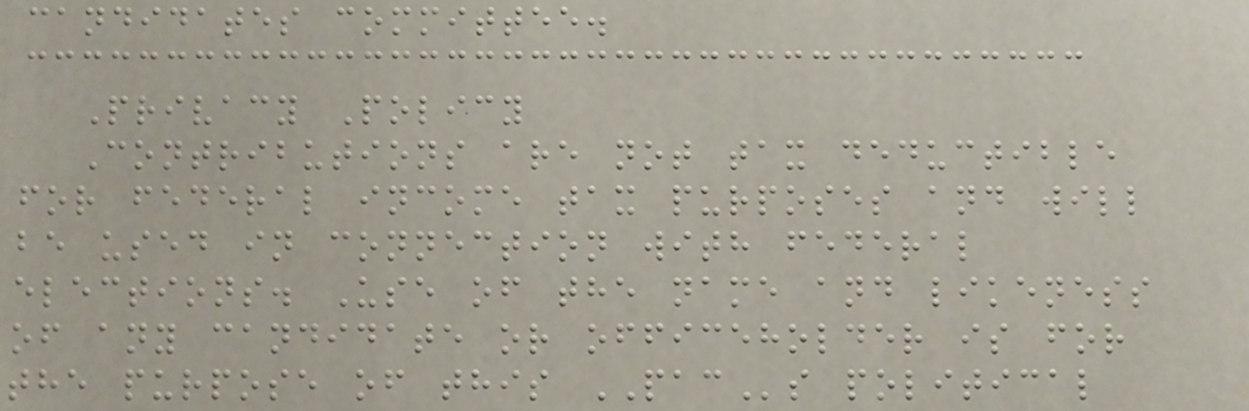candidates committee.
Privacy Policy
Contributions are not tax deductible
for federal income tax purposes and will
be used in connection with federal
elections. Use of the name and likeness
of any candidate or officeholder is for
the purpose of this PACs political
